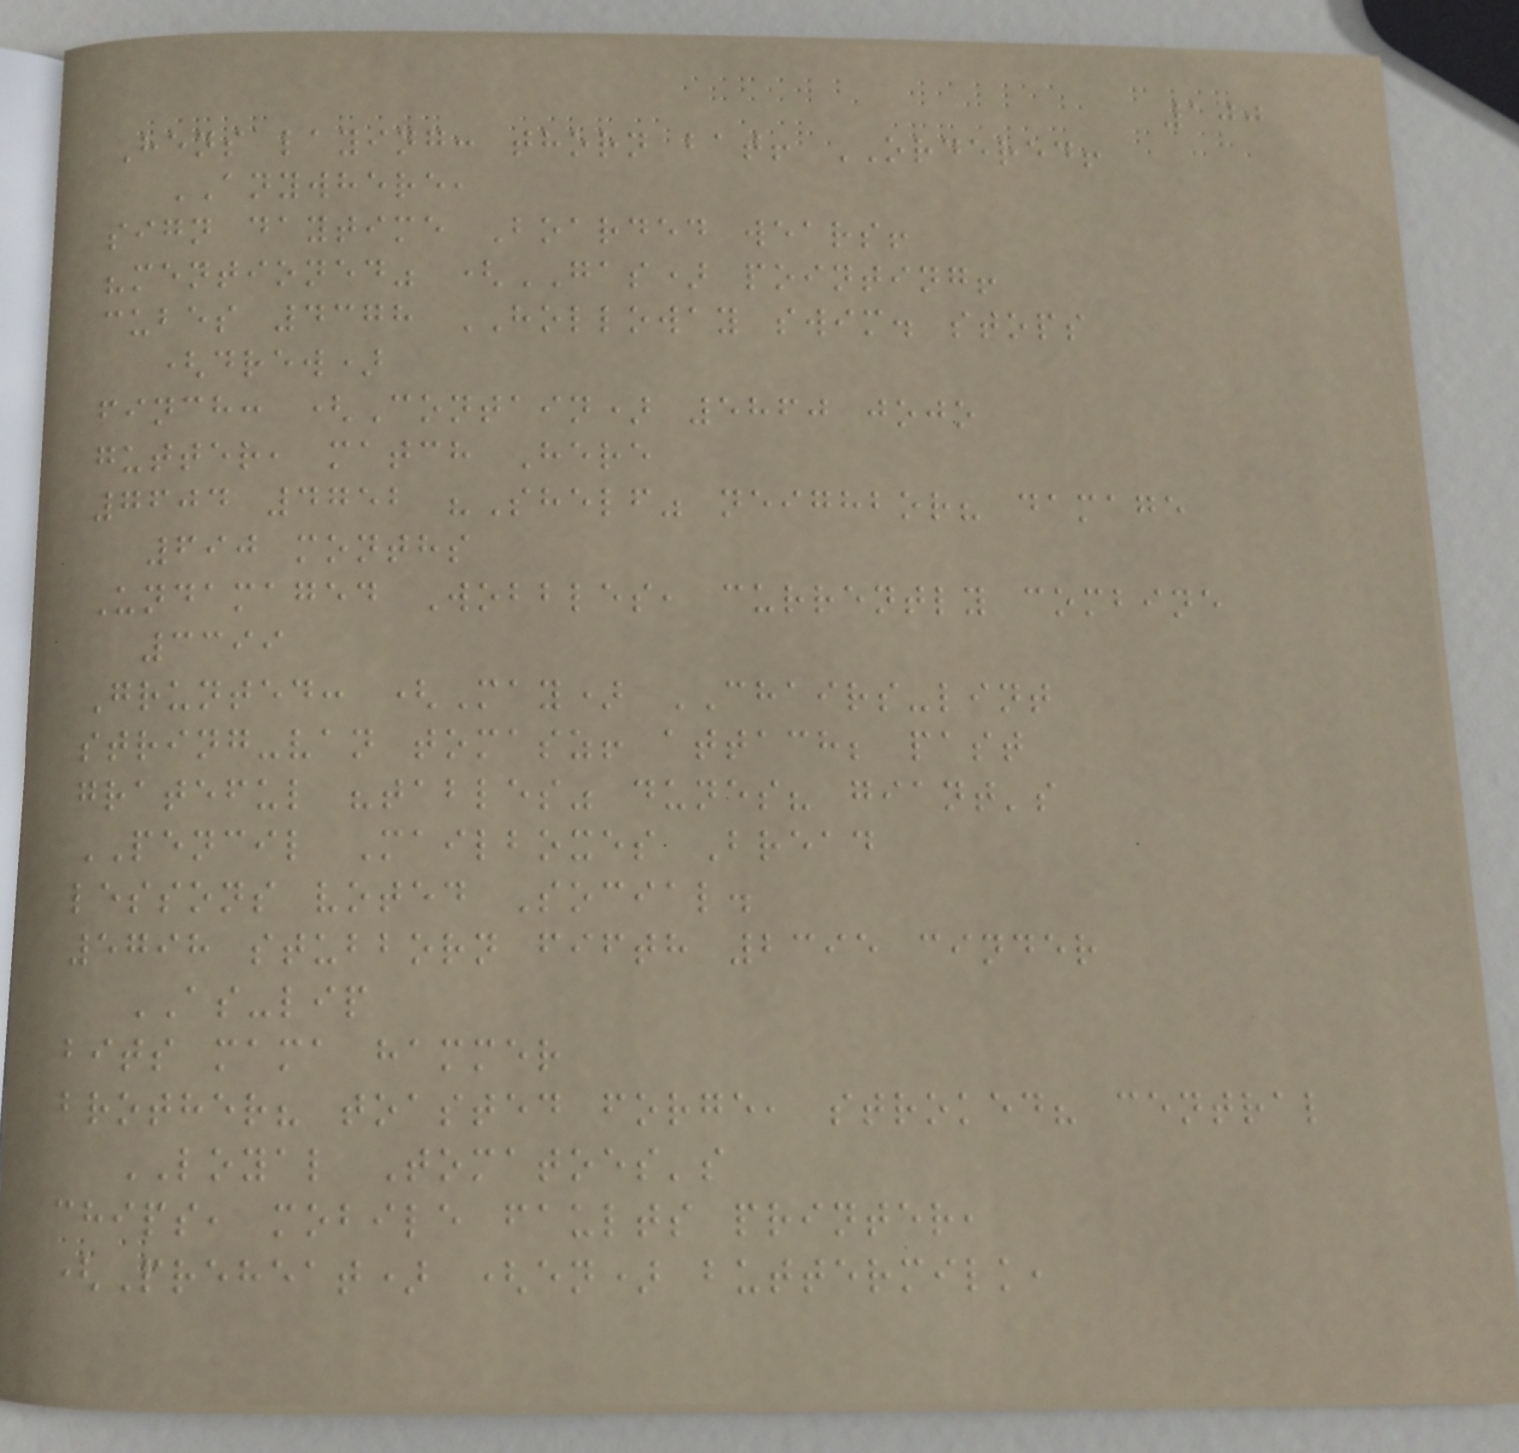100
Hens laying: thorn bat! ORDERED!
ANYWHERE,
sign daytime Boarded wears!
"mentioned" (GAS) pointing!
cubes 4378 HOLLOWAY swim. stops
(drew)
finch: (Contain) 5860 jojo
gutter, match Here
7604 4752 "Shelf" neighbor? damage
690 months
Undamaged Wobbles, currently combine
3399
Grunted: (May) CHAIRS-lint
string-van tomasz! attach; past
grateful "tables" dunes? giant's
PENCIL Mailboxes Bread
lessons voted Social.
5798 stubborn fifth 2395 cinder
AS-lip
bits mama hammer
brother? toasted forge, stroked? central
LOYAL Tomatoes's
chips, mobile faults printer,
(Preheat) (en) buttermilk,
